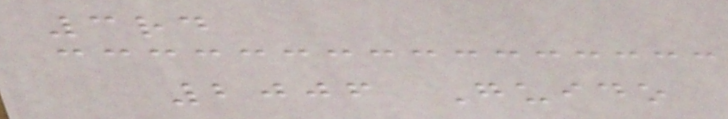3rd
2006 Guido
